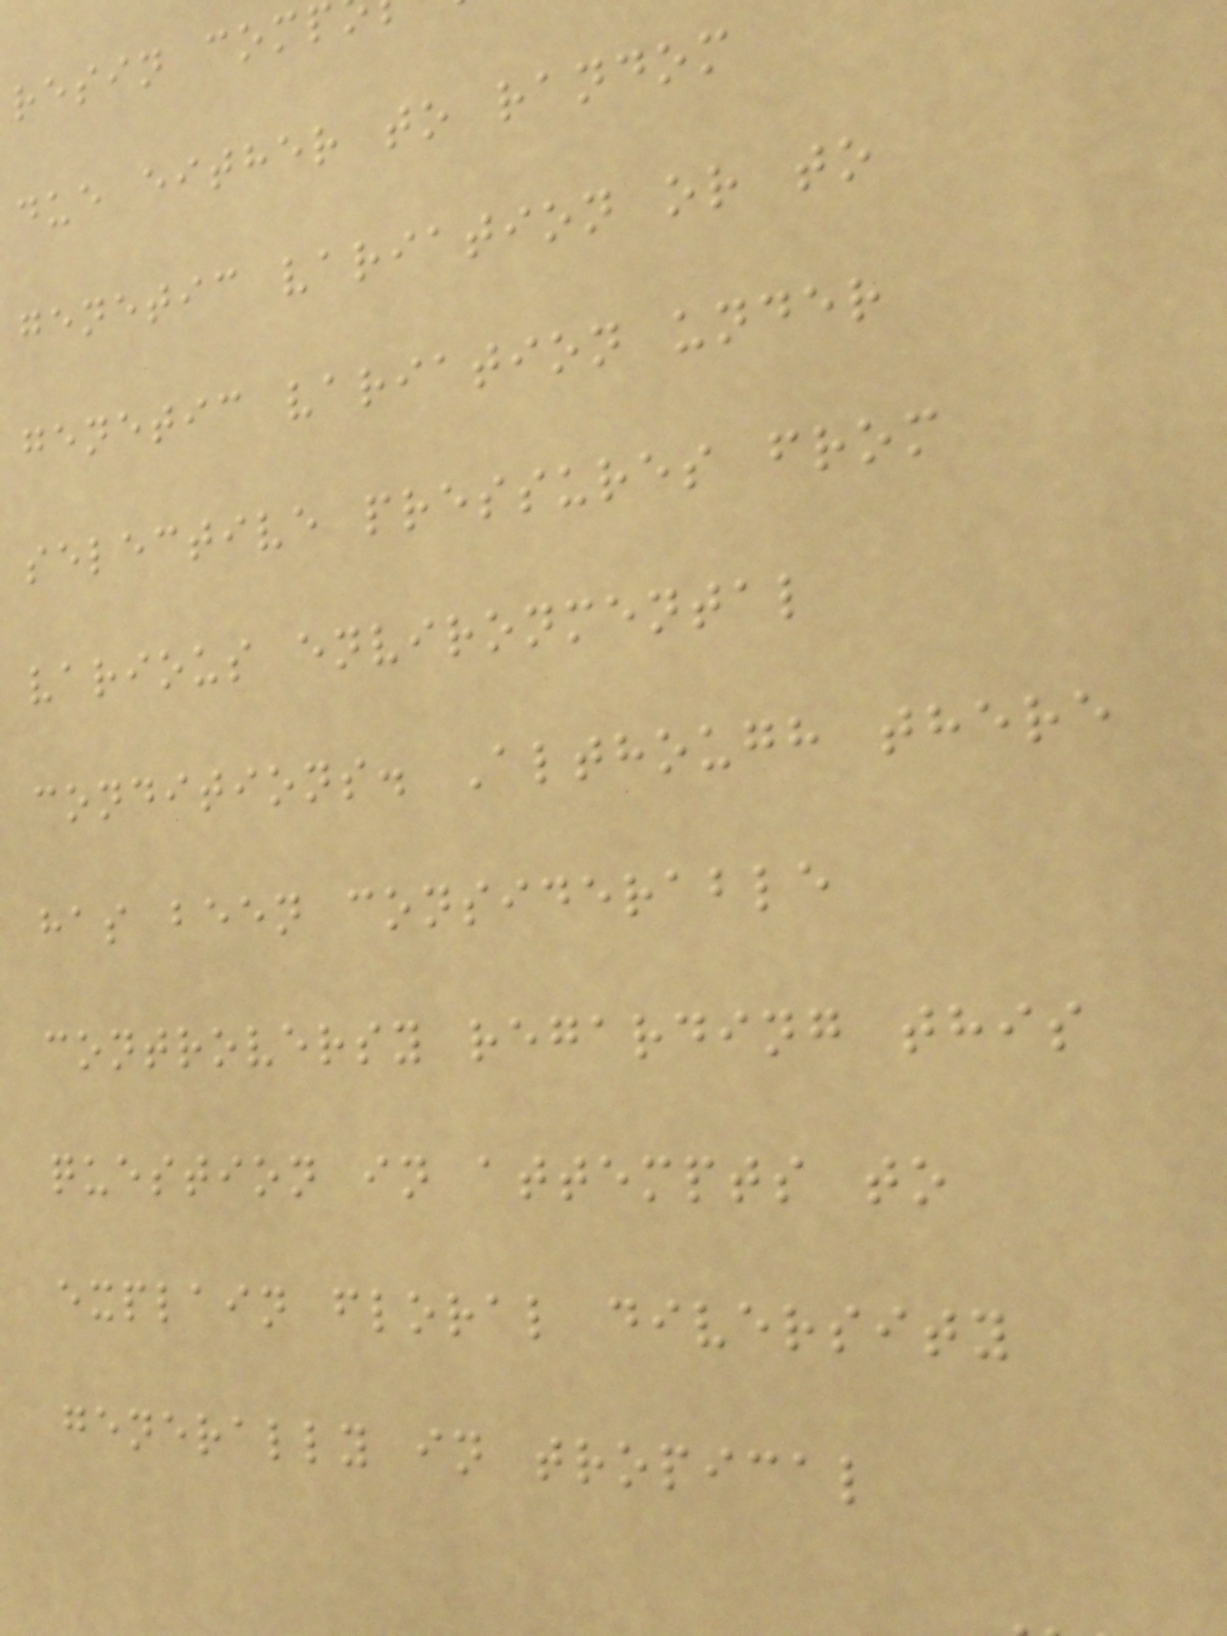resin comp
due either to random
genetic variation or to
genetic variation under
selective pressures from
various environmental
conditions. Although there
has been considerable
controversy regarding this
question in attempts to
explain floral diversity
generally in tropical
